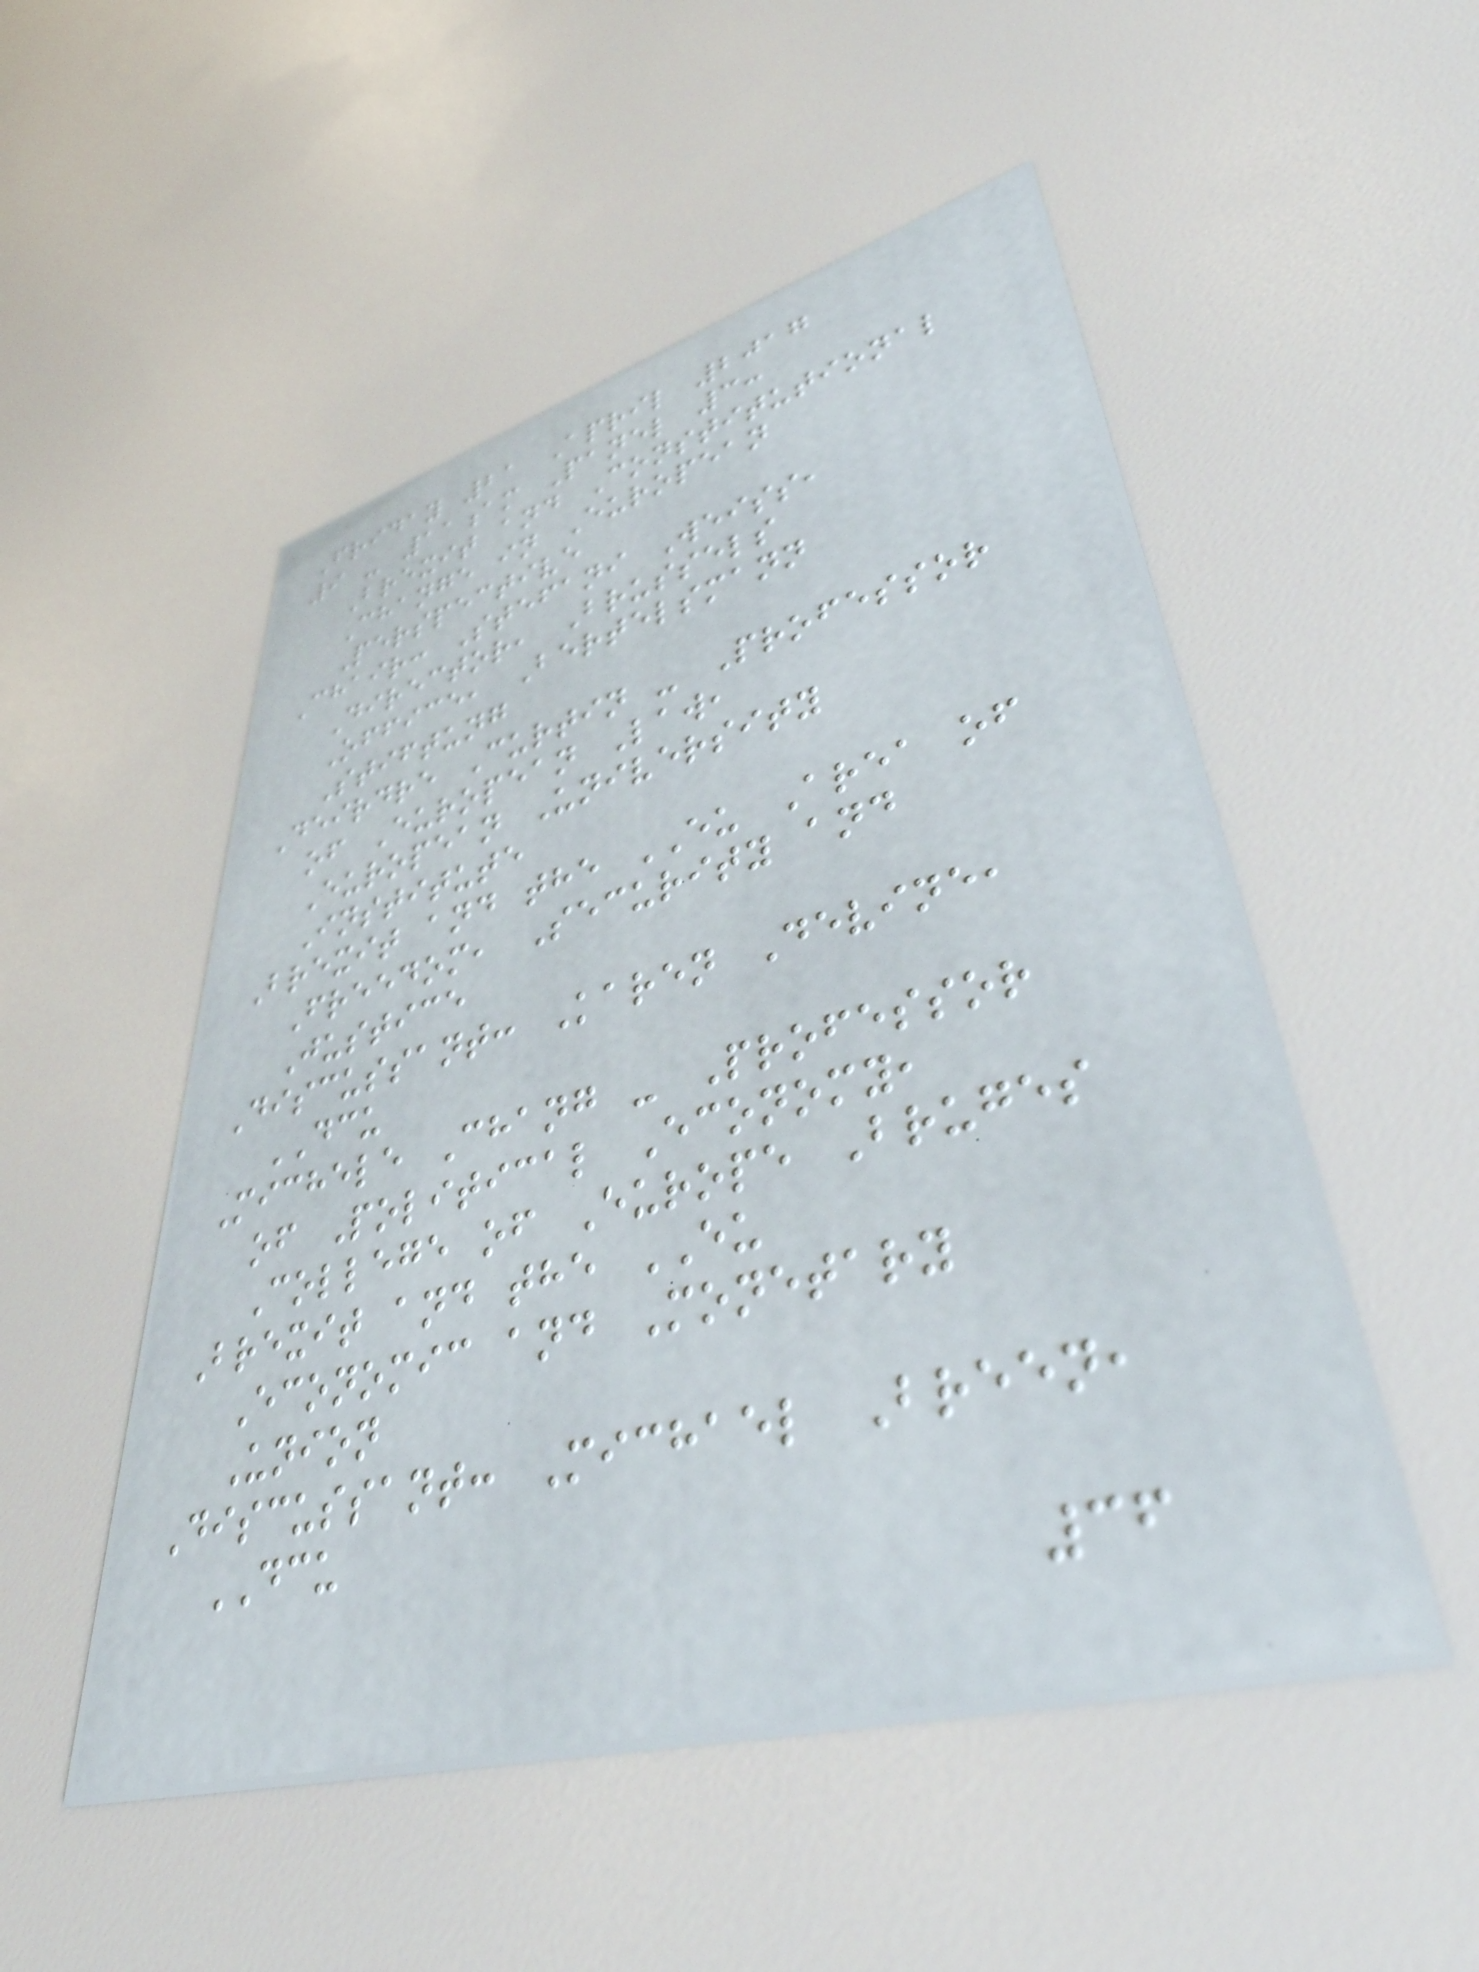Friday 21 April 2017
9 - 11am Panel 3:
Brexit and Constitutional
Change in European
Perspective
Chair: Stefani Weiss,
Director, Brussels
Office, Bertelsmann
Stiftung
Deirdre Curtin - Professor
of European Law,
European University
Institute
Brexit and the EU Area of
Freedom, Security and
Justice
Discussant: Karen Devine,
DCU
Michele Chang - Professor
of Political Economy,
College of Europe Bruges
Brexit and the EU
Economic and Monetary
Union
Discussant: Michael Breen,
DCU
36
